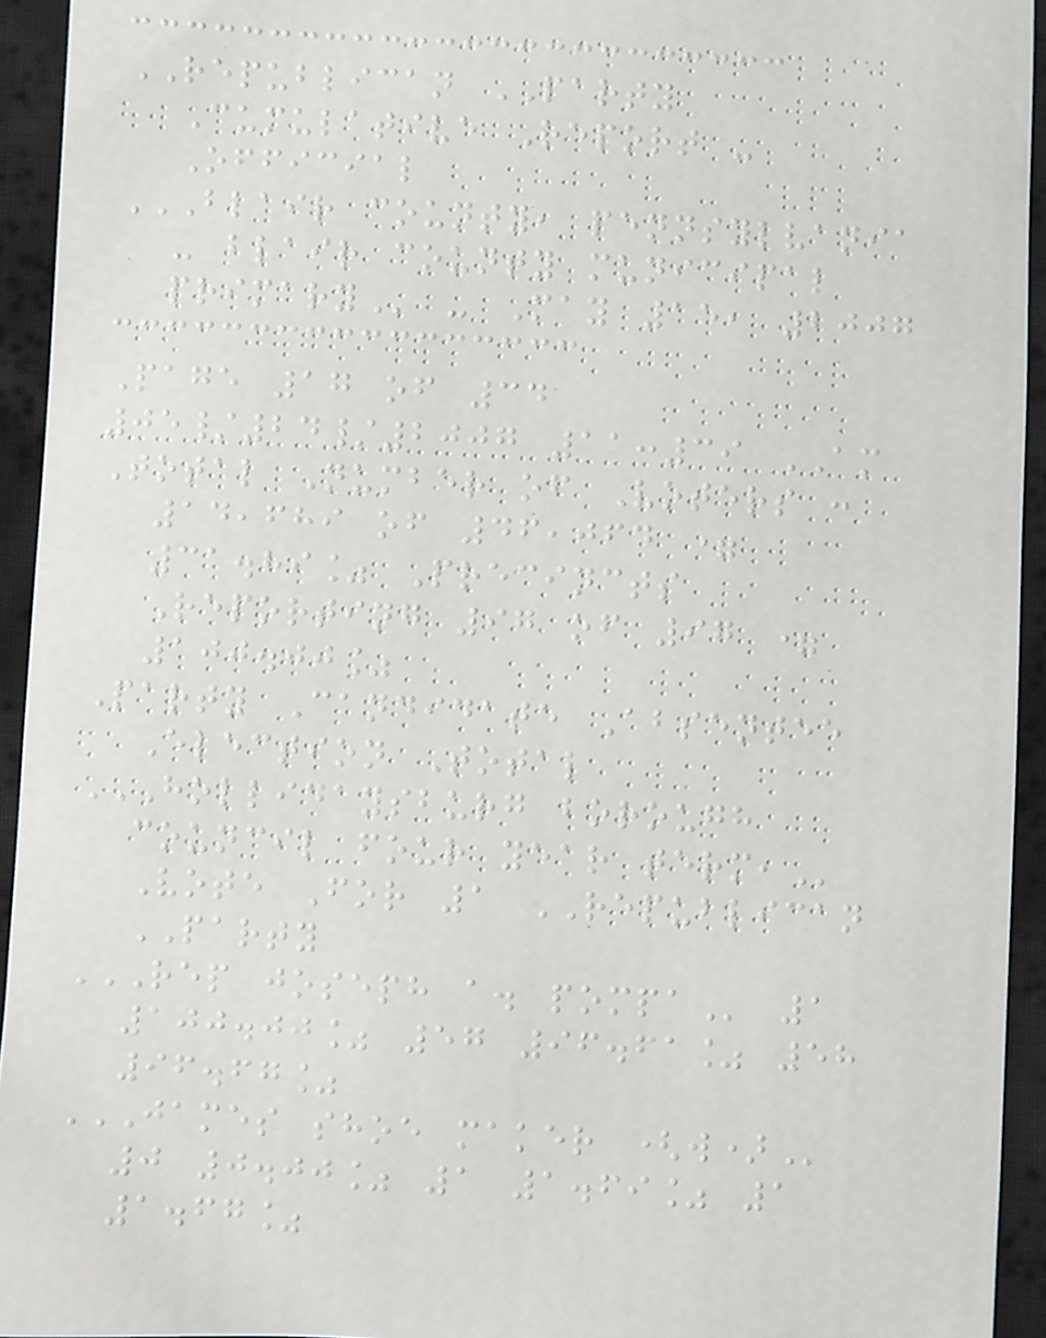REPUBLICAN PARTY
Cumulative Report -
Official
BLAIR COUNTY, PENNSYLVANIA
- BLAIR COUNTY MUNICIPAL
PRIMARY - May 15, 2007
Page 17 of 34
05/24/2007 11:39 AM
Total Number of Voters :
14,689 of 46,064 =
31.89% Precincts
Reporting 97 of 97 =
100.00%
Party Candidate Absentee
Election Total
HOLLIDAYSBURG BOROUGH
COUNCIL FOUR YEAR TERM,
Vote For 1 REPUBLICAN
PARTY
REP JOSEPH A. POMPA 1
100.00% 57 96.61% 58
96.67%
JAMES SHOE MAKER (W)
0 0.00% 1 1.69% 1
1.67%
